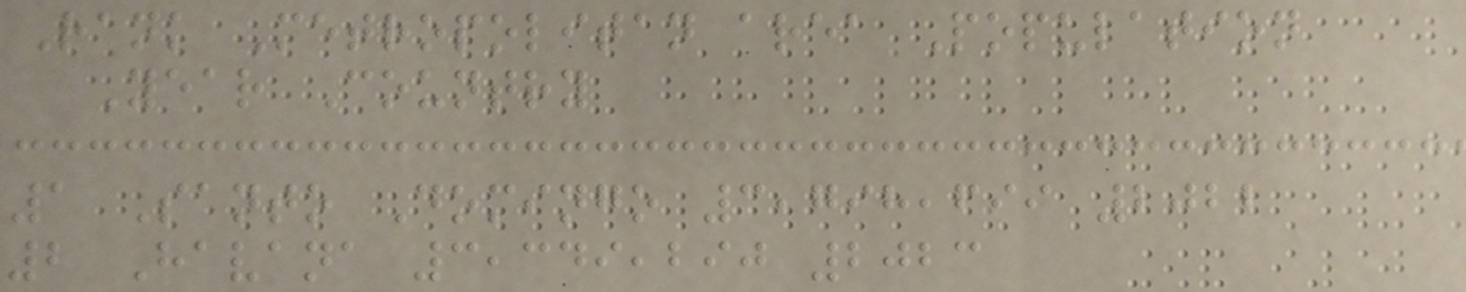Rank Metropolitan area Population
Year Country
1 Santo Domingo 3,798,699 2022
2 Havana 3,349,290 2023
